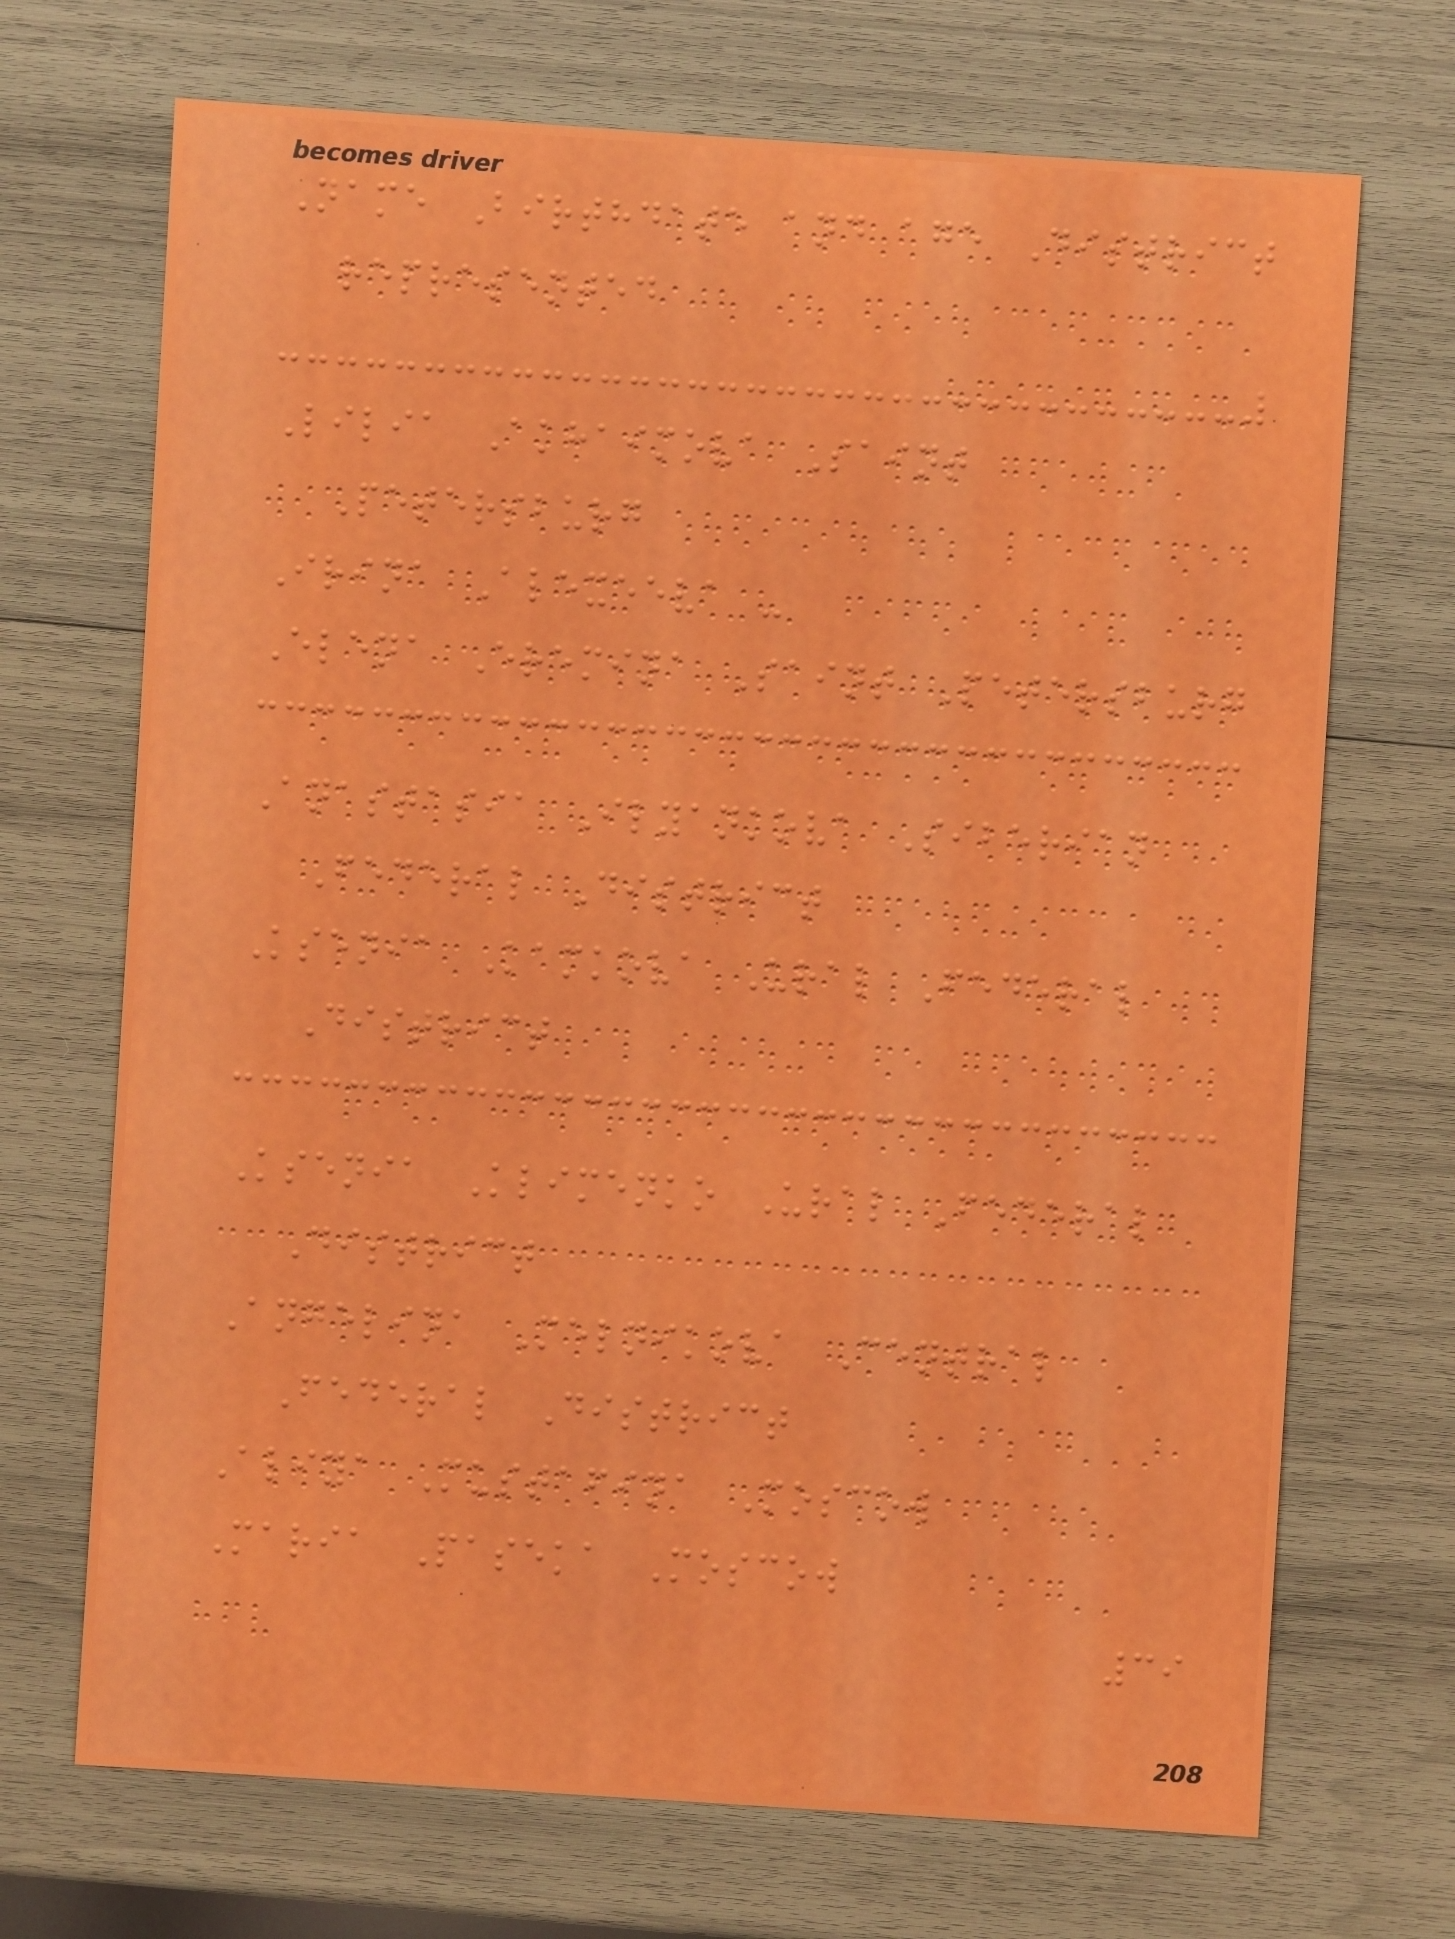Name Birthdate and age District
represented
Lilia Akhaimova Saint
Petersburg
Irina Alexeeva -
Elena Eremina Saint Petersburg
Anastasia Ilyankova Siberian
Federal District
Ksenia Kamkova Ural Federal
District
Ksenia Klimenko Ural Federal
District
Angelina Melnikova Central
Federal District
Aliya Mustafina Moscow
Maria Paseka Moscow
39
